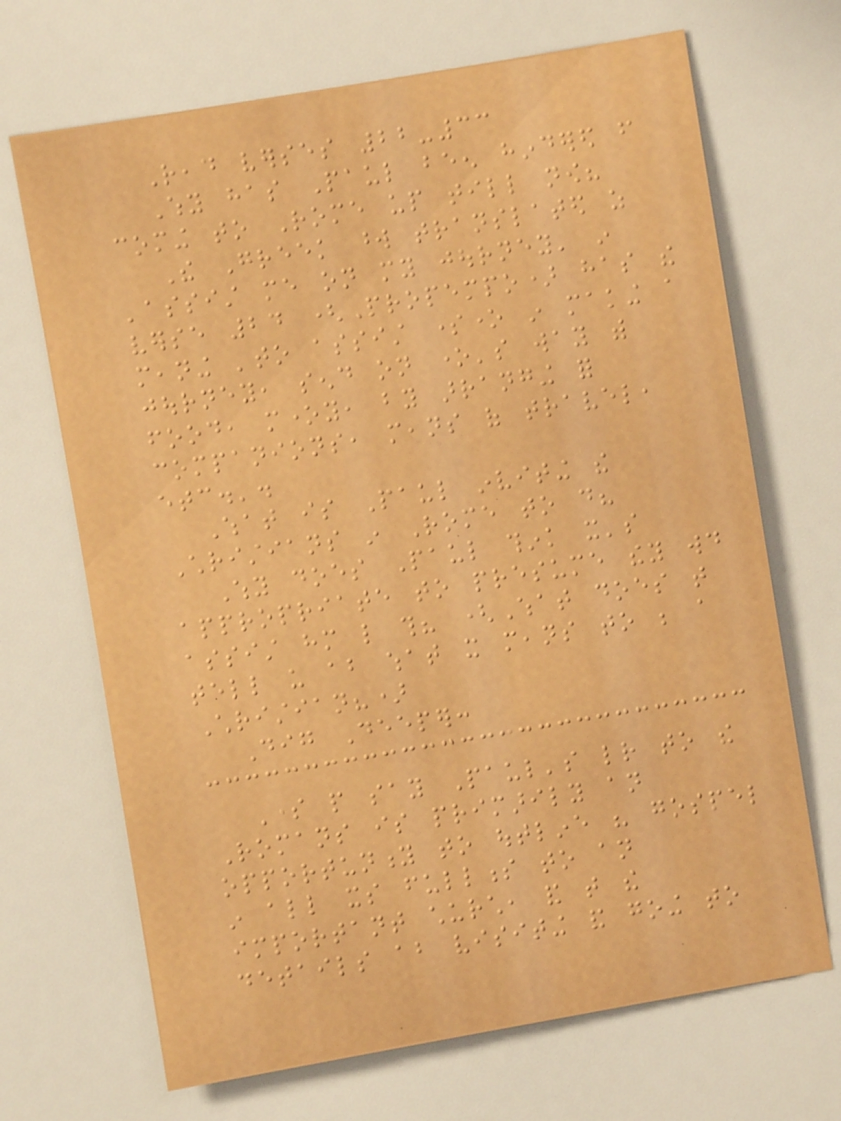Read verses 22-33
Why has Paul been hindered from
coming to Rome up till now?
The Greek word translated as
'assist me on my journey' in
verse 24 (Propempo) has the
meaning 'to assist someone in making a
journey, send on one's way with
food, money, by arranging for
companions, means of travel,
etc.'.
What is Paul inviting the
Christians in Rome to do?
Why does Paul think it's
appropriate to presume they would
assist him like this? (What does that
tell us about what it means to be a
Christian?)
Dig Deeper:
Some people say Paul's letter to the
Romans is primarily an
opportunity to outline his gospel
in all its fullness to an
important church, and that the
details about visiting and going to
